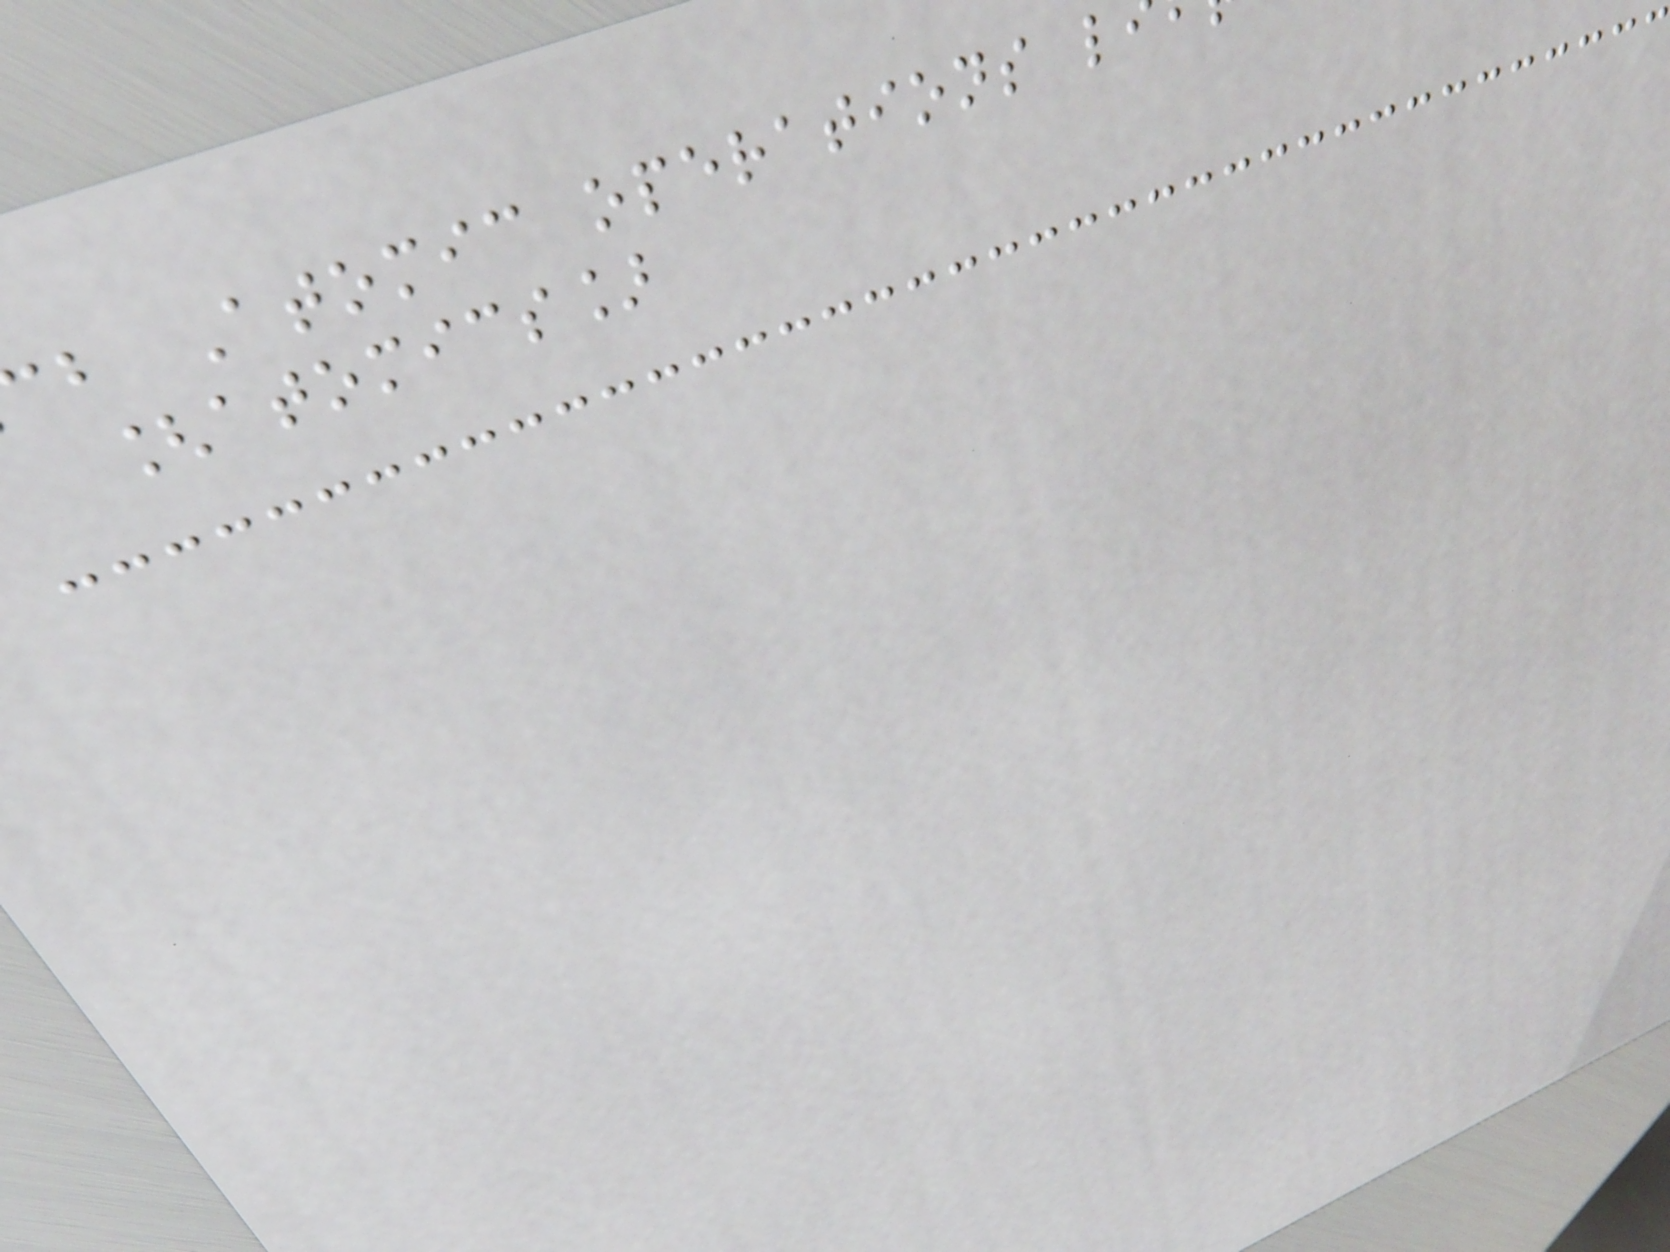b Atomic operations l
[atomics]
